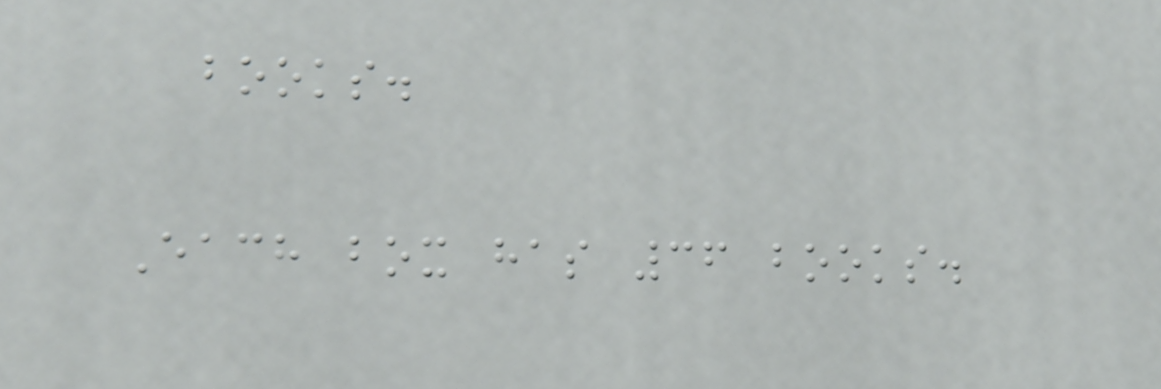books.
Each box has 36 books.
